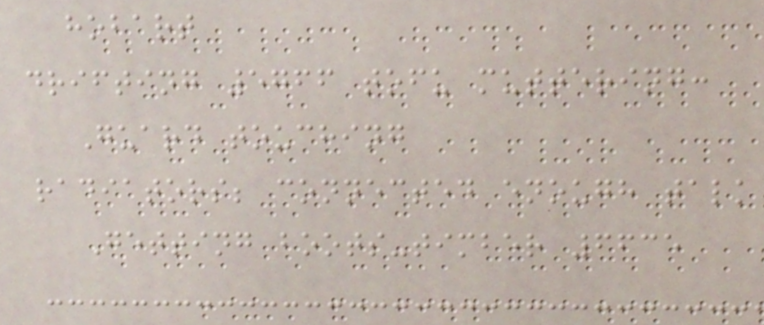hobart
drifting 5766 tofu muttering:
Guard touching
radiators; connected enough talk
Getting boots-timber 6635
